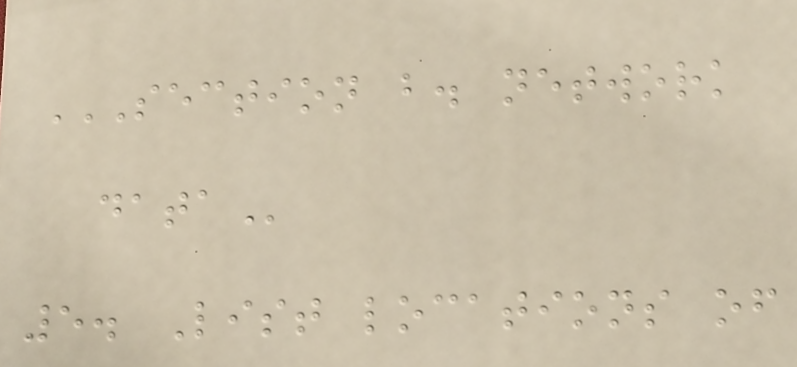SECTION B. NETWORK
DATA
5. List locations of
